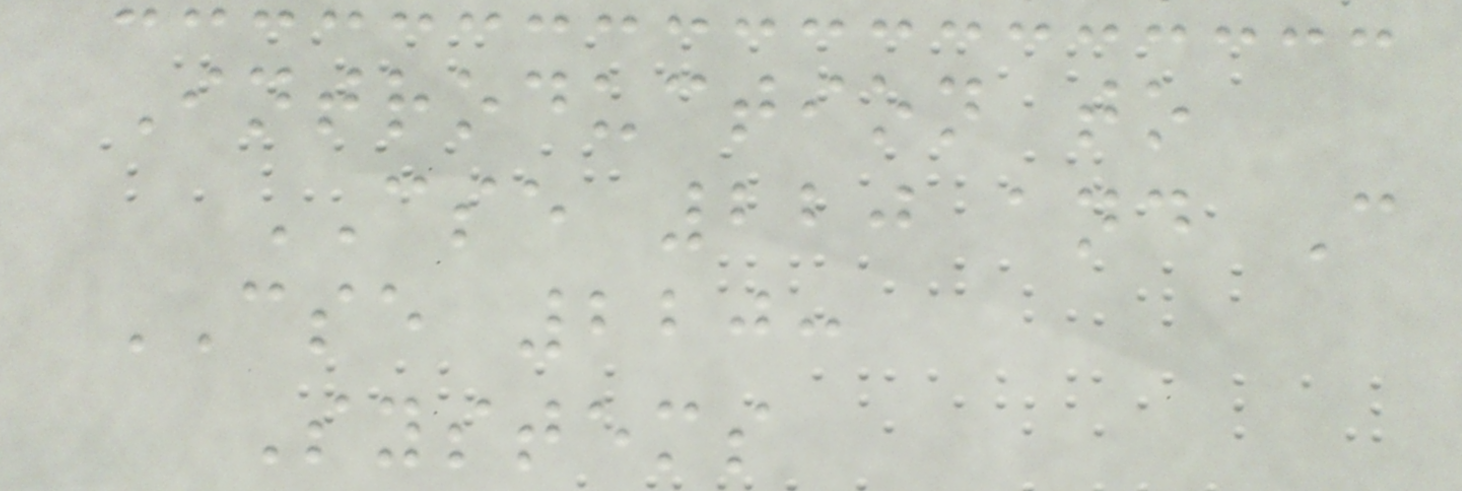Introduction to
CSE 220 and C
CSE 220:
Systems
